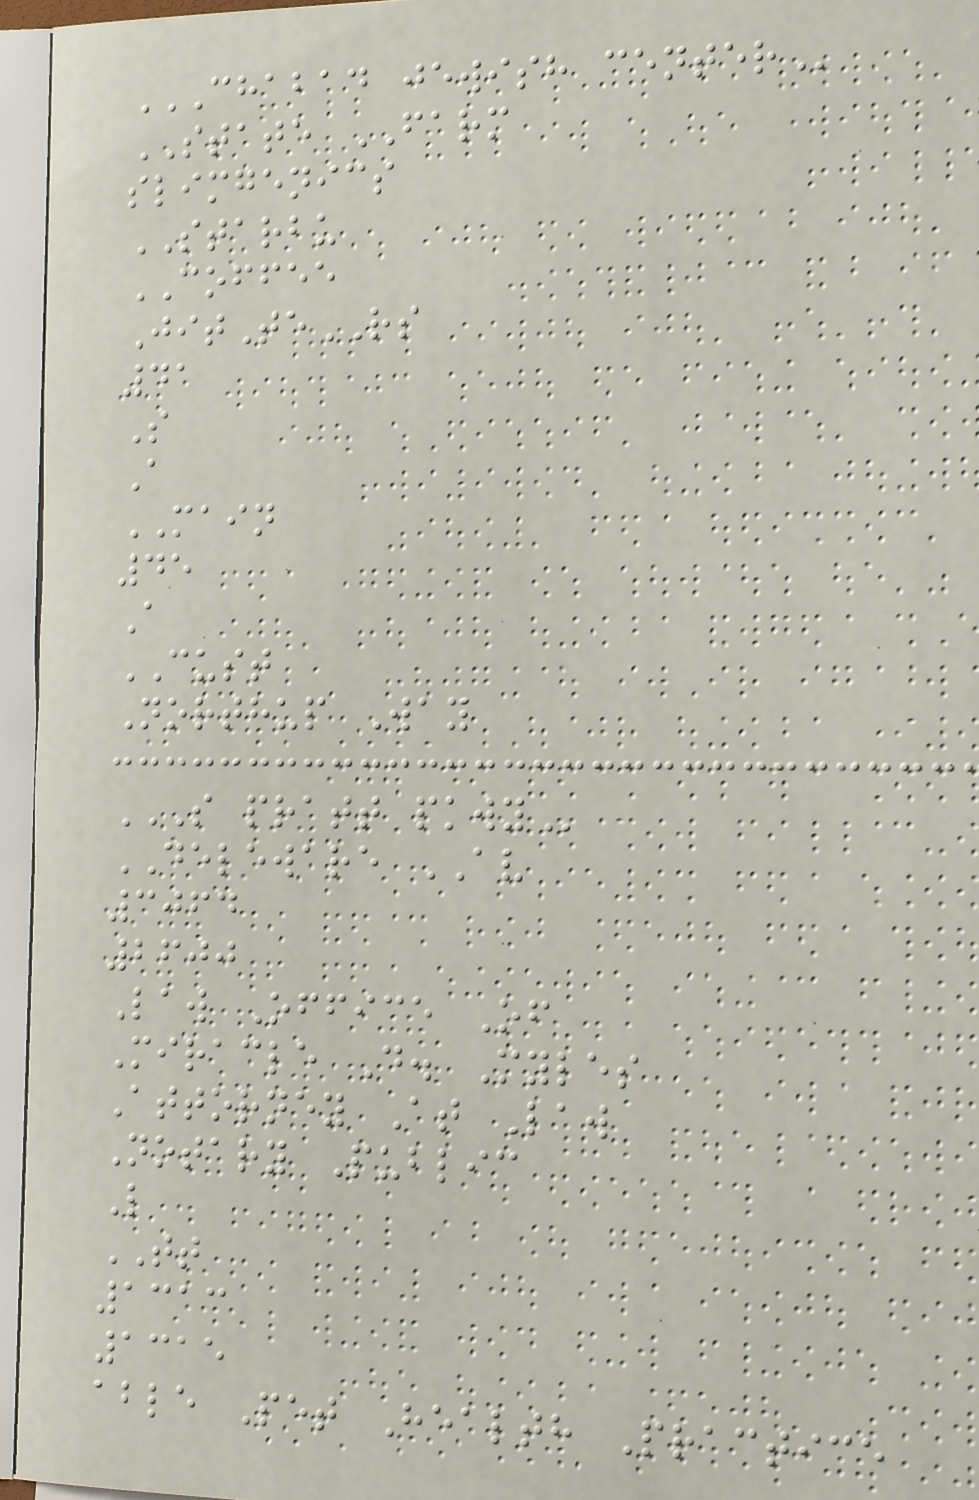CHABAD JEWISH CENTER
STATE FARM
slimgenics
STARBU
COFFEE
JitTeRS
41
S
A
MAIN
45
A
CUST
Northup Way
S PRATT PKWY
DELEWARE AV
3064
2600
Law Office Of
Miracle D. Myles
Attorney At Law
Notary Public
L
TT
1313
1315
able Pet Health Practice
